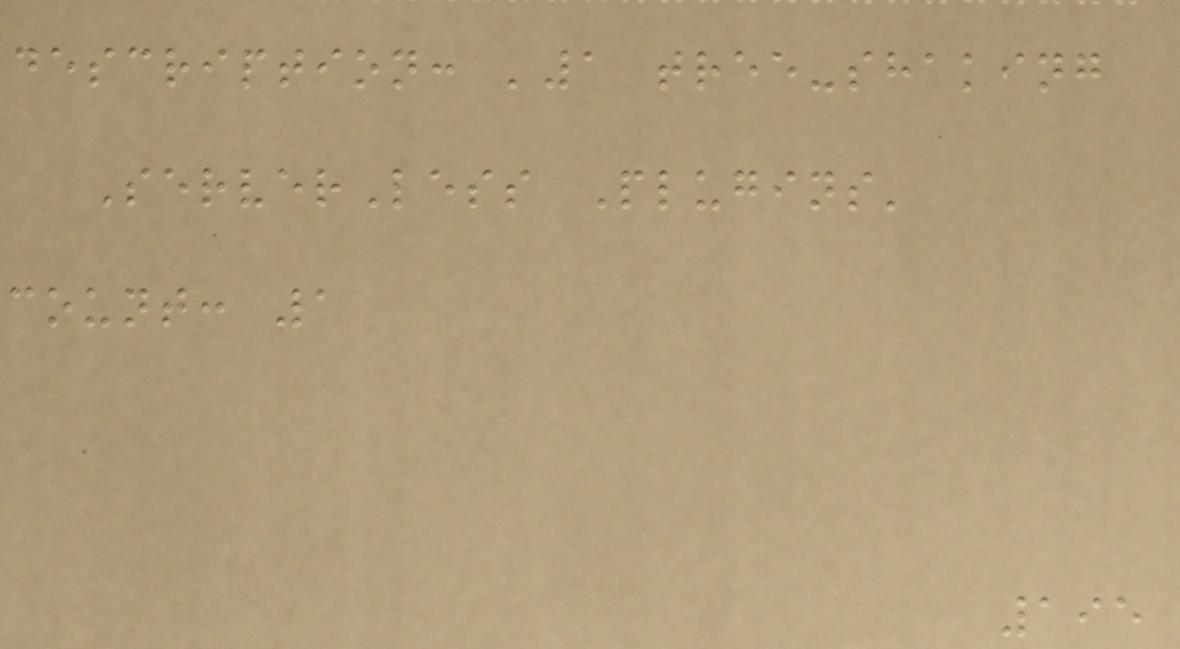description: '1 tree-shaking
ServerLess Plugins'
count: 1
195
